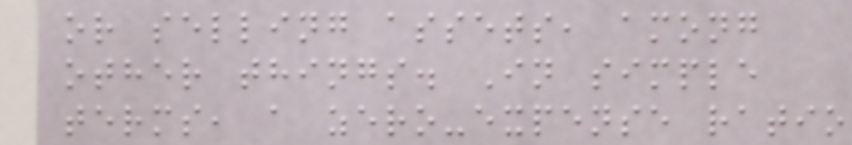or selling assets, among
other things. In simple
terms, a zero-expense ratio
